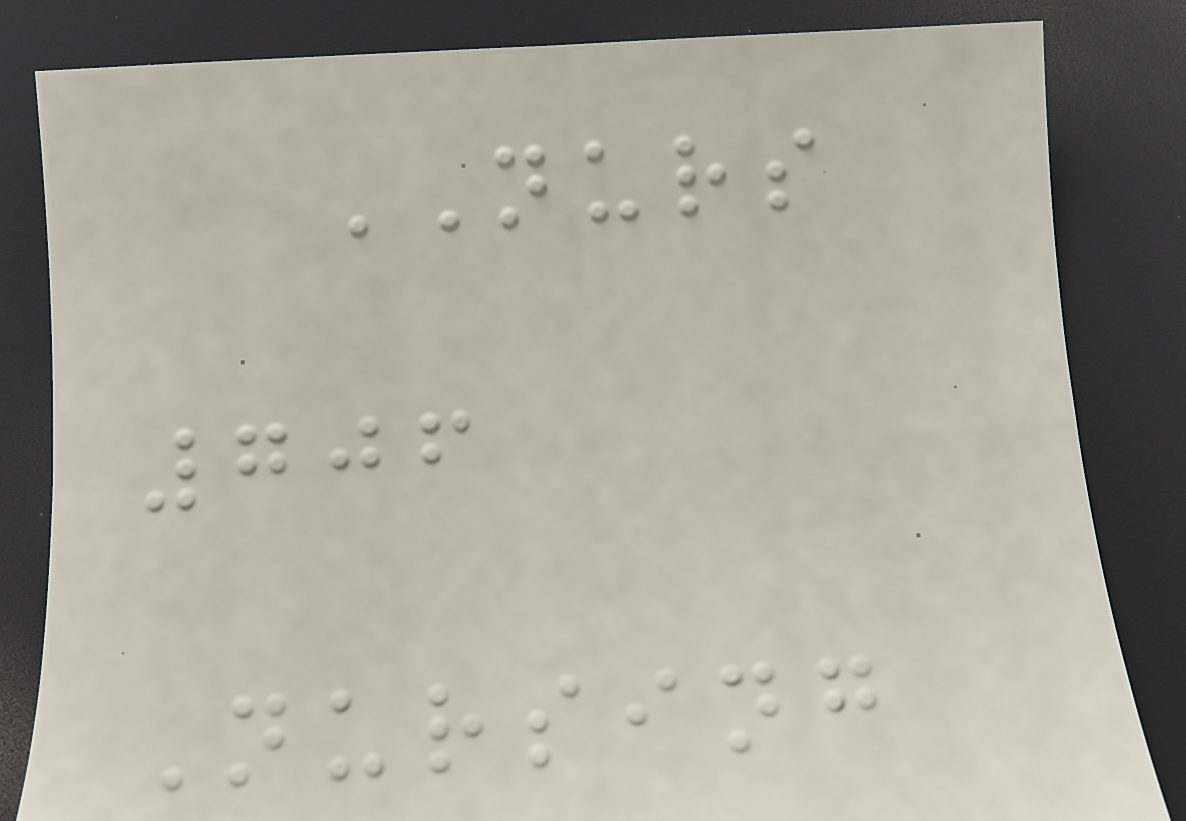NURS
706
Nursing
